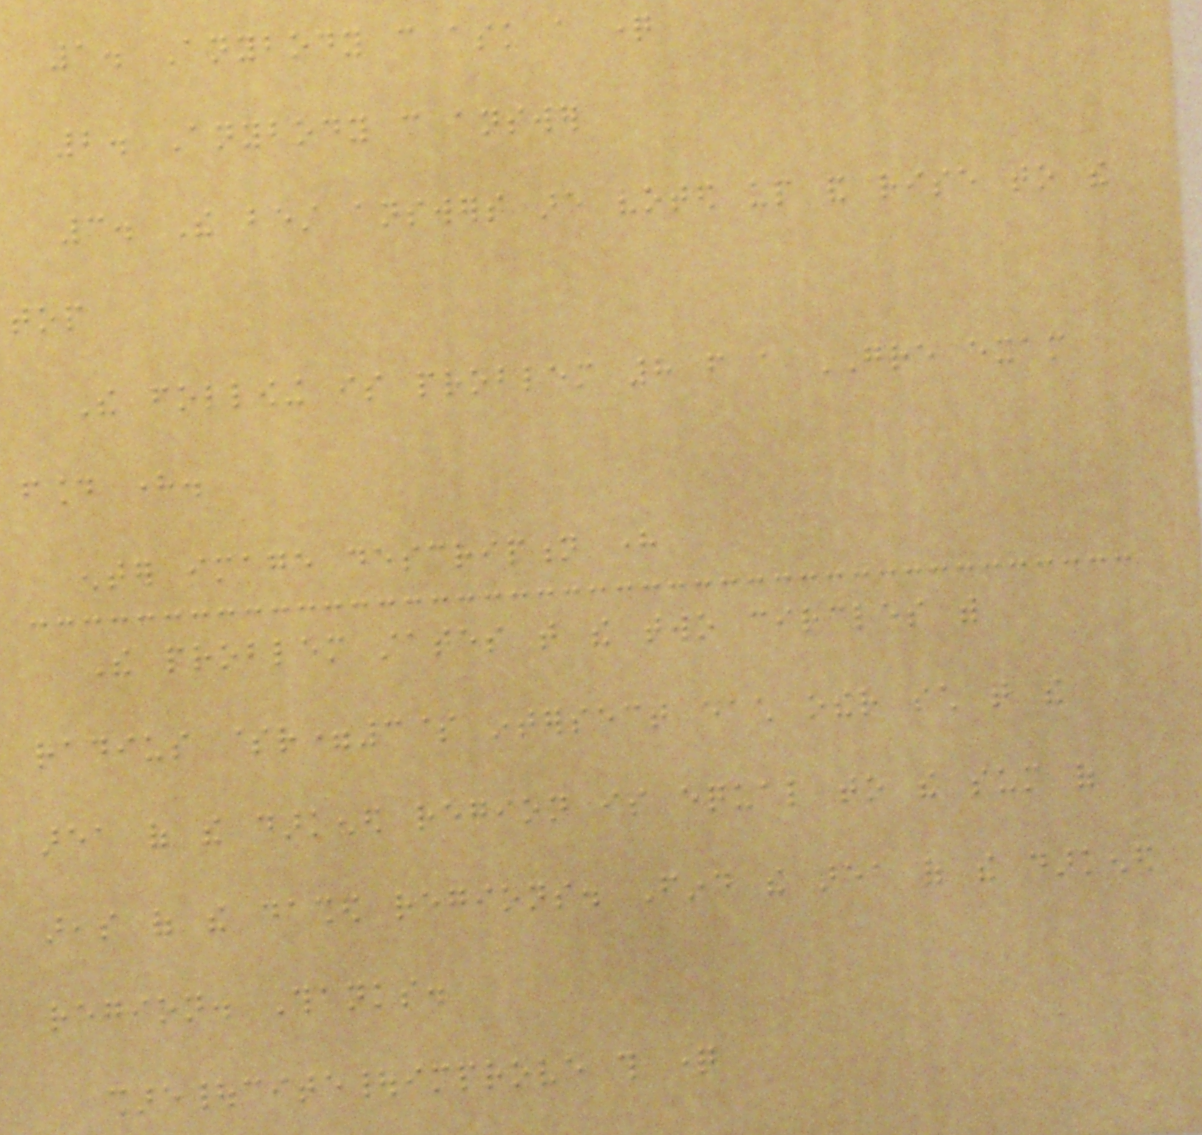1. Anybody can ask a question
2. Anybody can answer
3. The best answers are voted up and rise to the
top
The following is problem 8 from a GRE exam
found here.
enter image description here
The problem states that the two circles with
radius $r=3$ intersect each other such that the
area of the darkened region is equal to the sum of
areas of the dashed regions. Find the area of the darkened
region. Thanks.
share|cite|improve this question
